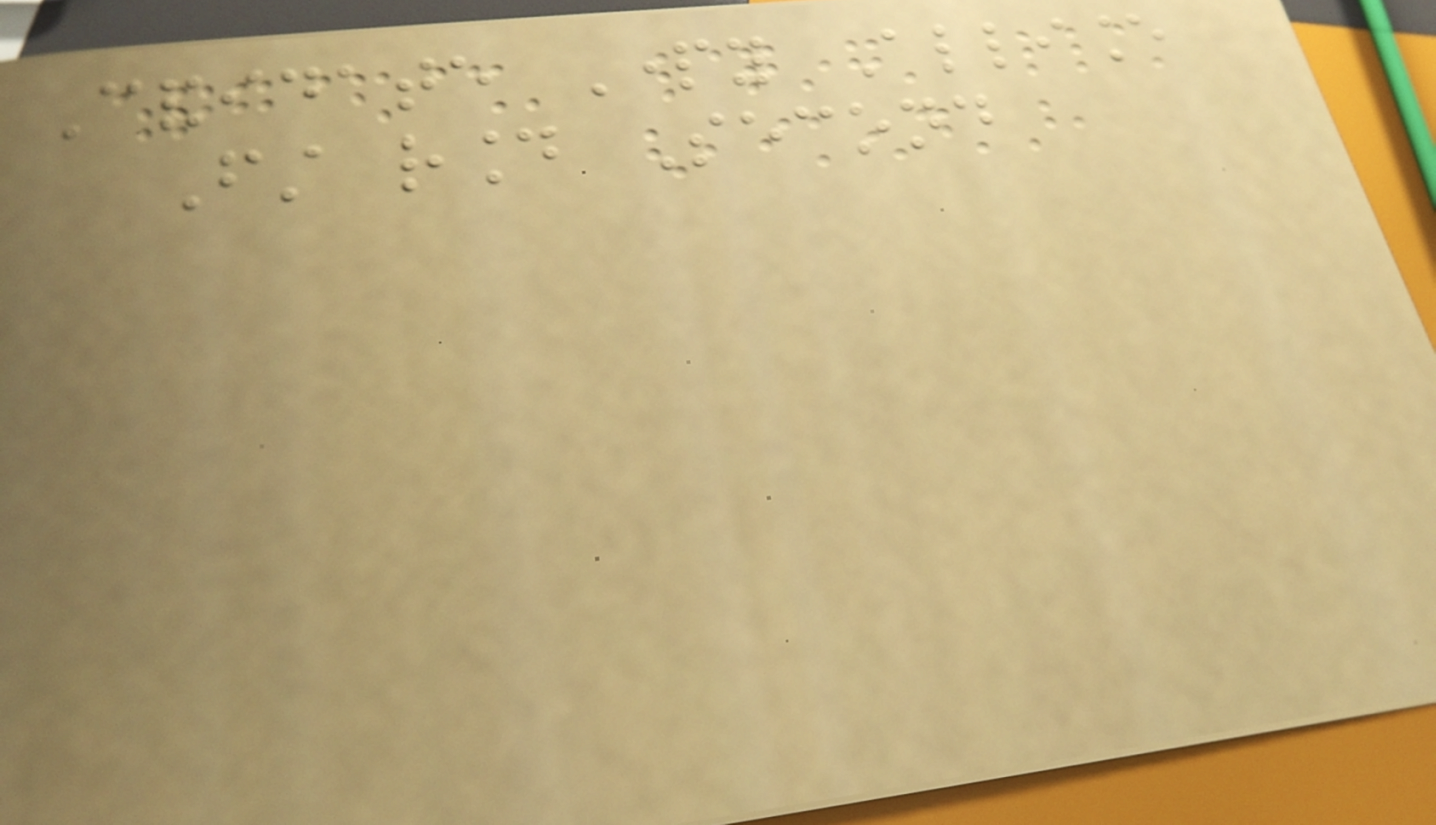Candidate Party Alliance
First round Second
